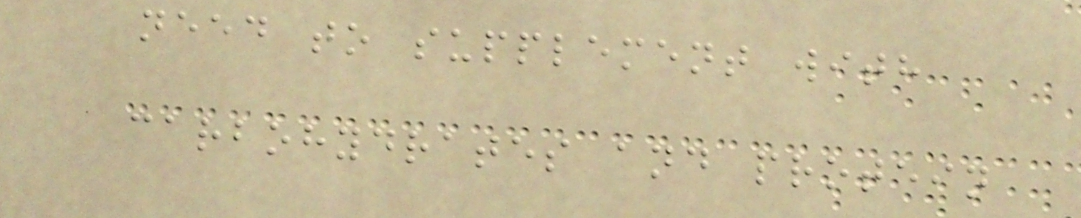need to supplement with
carbohydrates and protein
